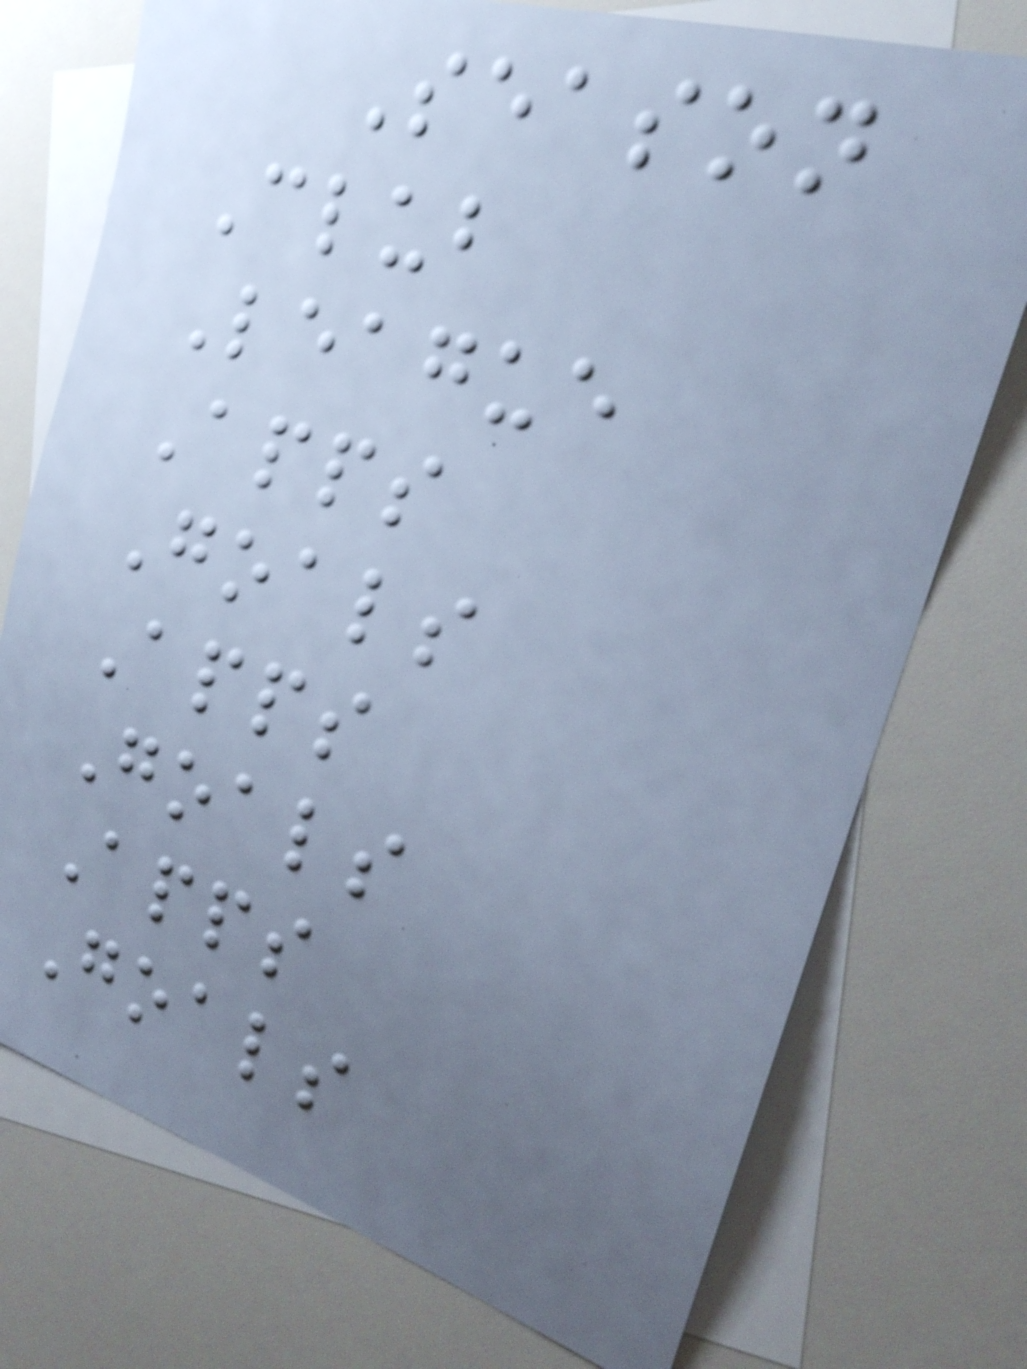Season
Club
League
Apps
Goals
Apps
Goals
Apps
Goals
